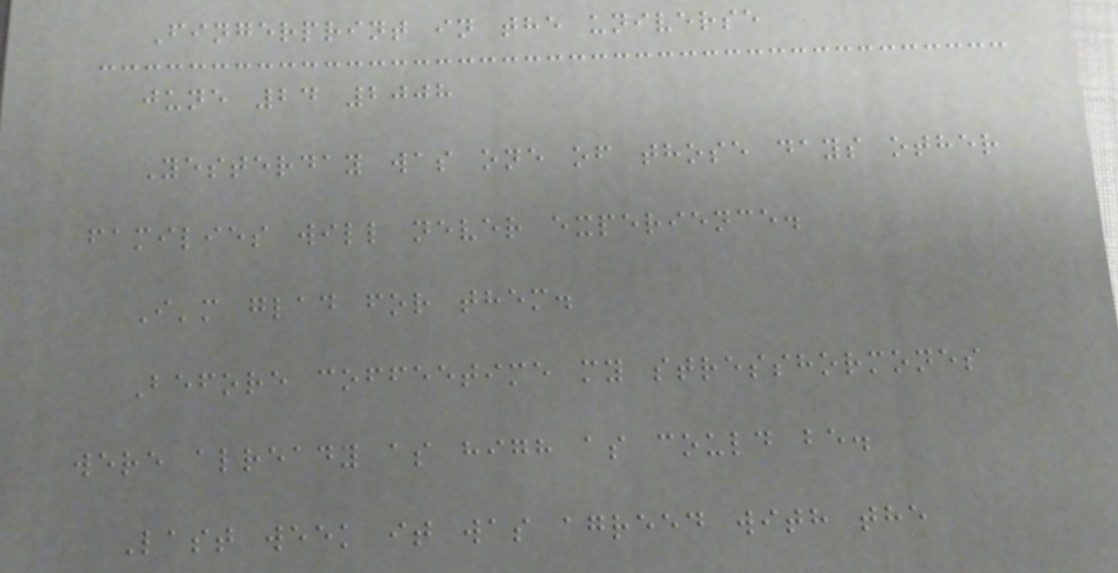Fingerprint in the universe
june 24 2008
Yesterday was one of those days other
families will never experience.
I'm glad for them.
Before coffeetime my stresshormones
were already as high as could be.
Last week it was agreed with the
